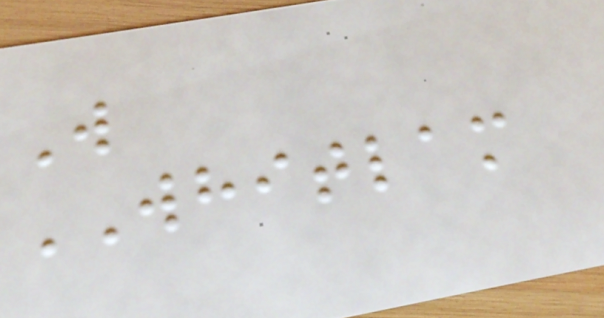W
WHITLAM
